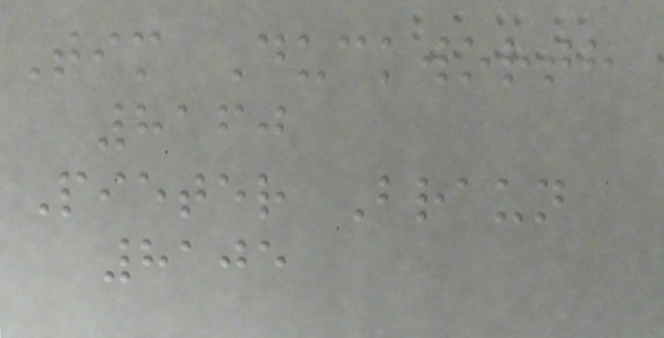Tim Duckworth
8160
Pieter Braun
8105
